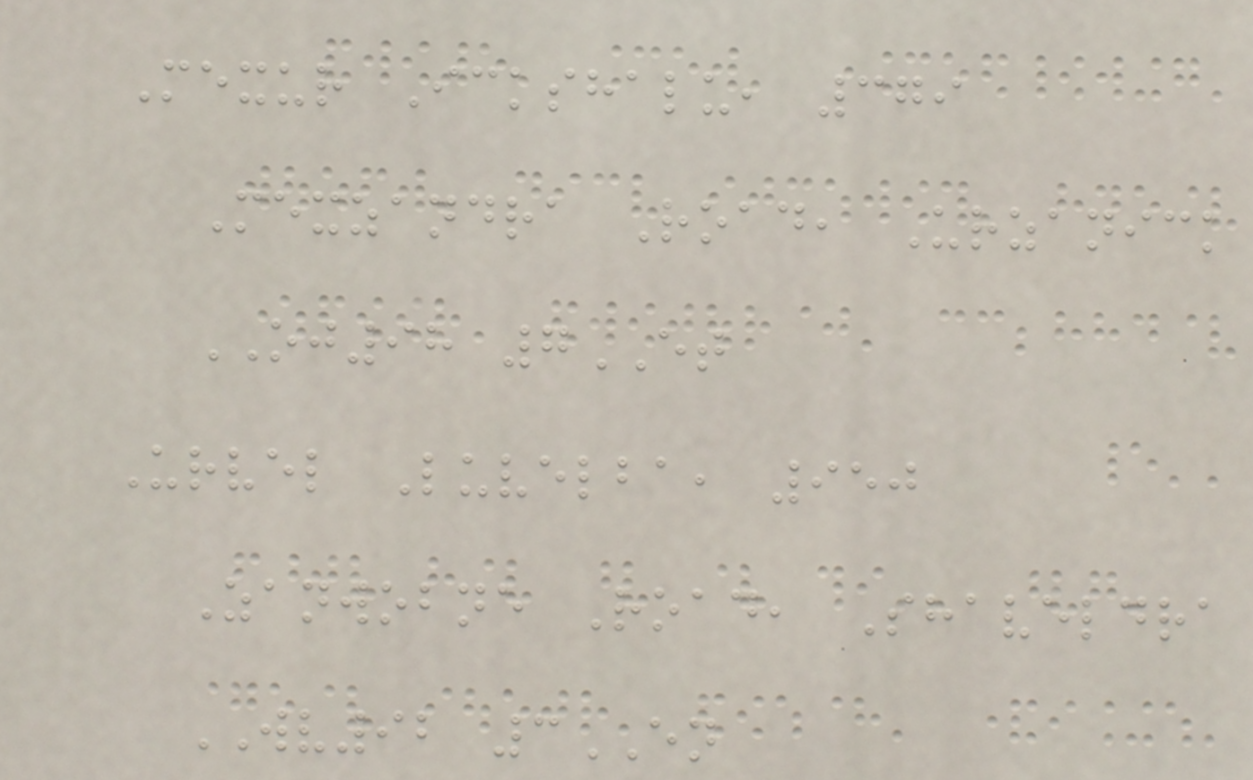Mexur Ickshalu, 379
Mexzandra Road, Urzanick
OJ98 7ET
Urvel Luvelba, 950
Zanwobne Road, Shaveldra
WV92 3EN
